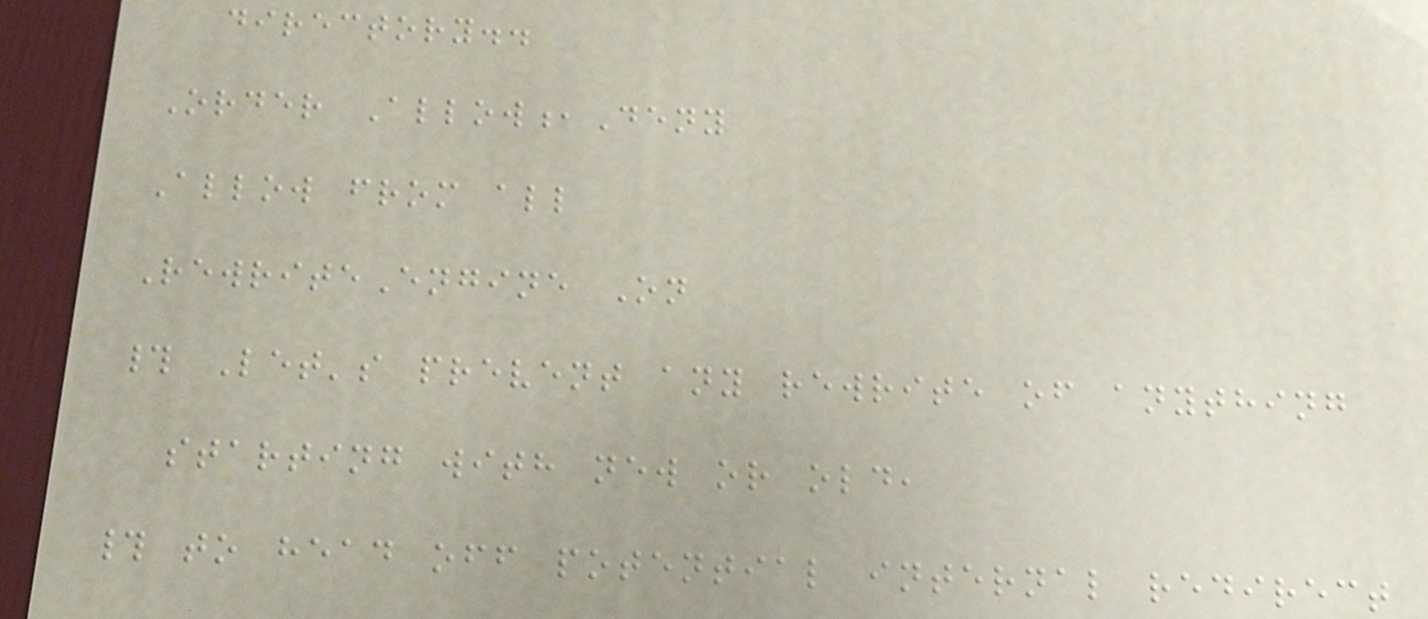directory..
Order Allow,Deny
Allow from all
RewriteEngine On
# Let's prevent any rewrite of anything
starting with new or old,
# to head off potential internal redirect
